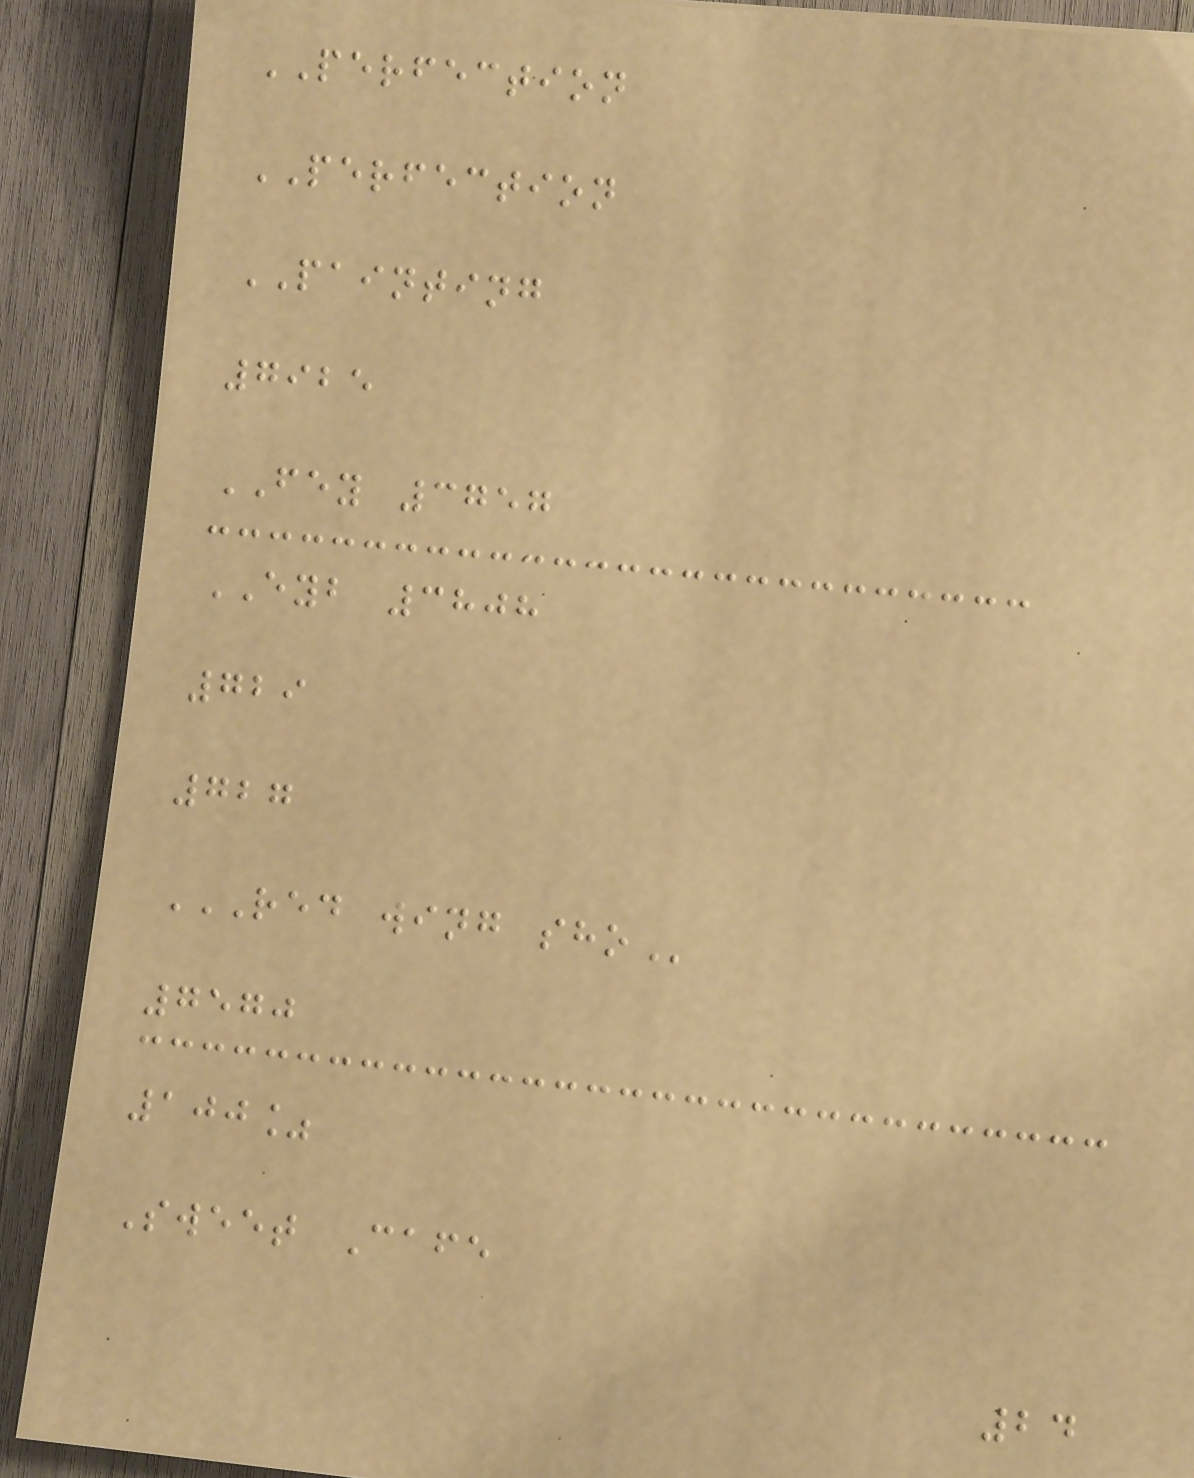PERFECTION
PERFECTION
PAINTING
7925
FEY 3757
EYB 3808
729
727
RED WING SHO
7570
100%
Sweet Cafe
24
